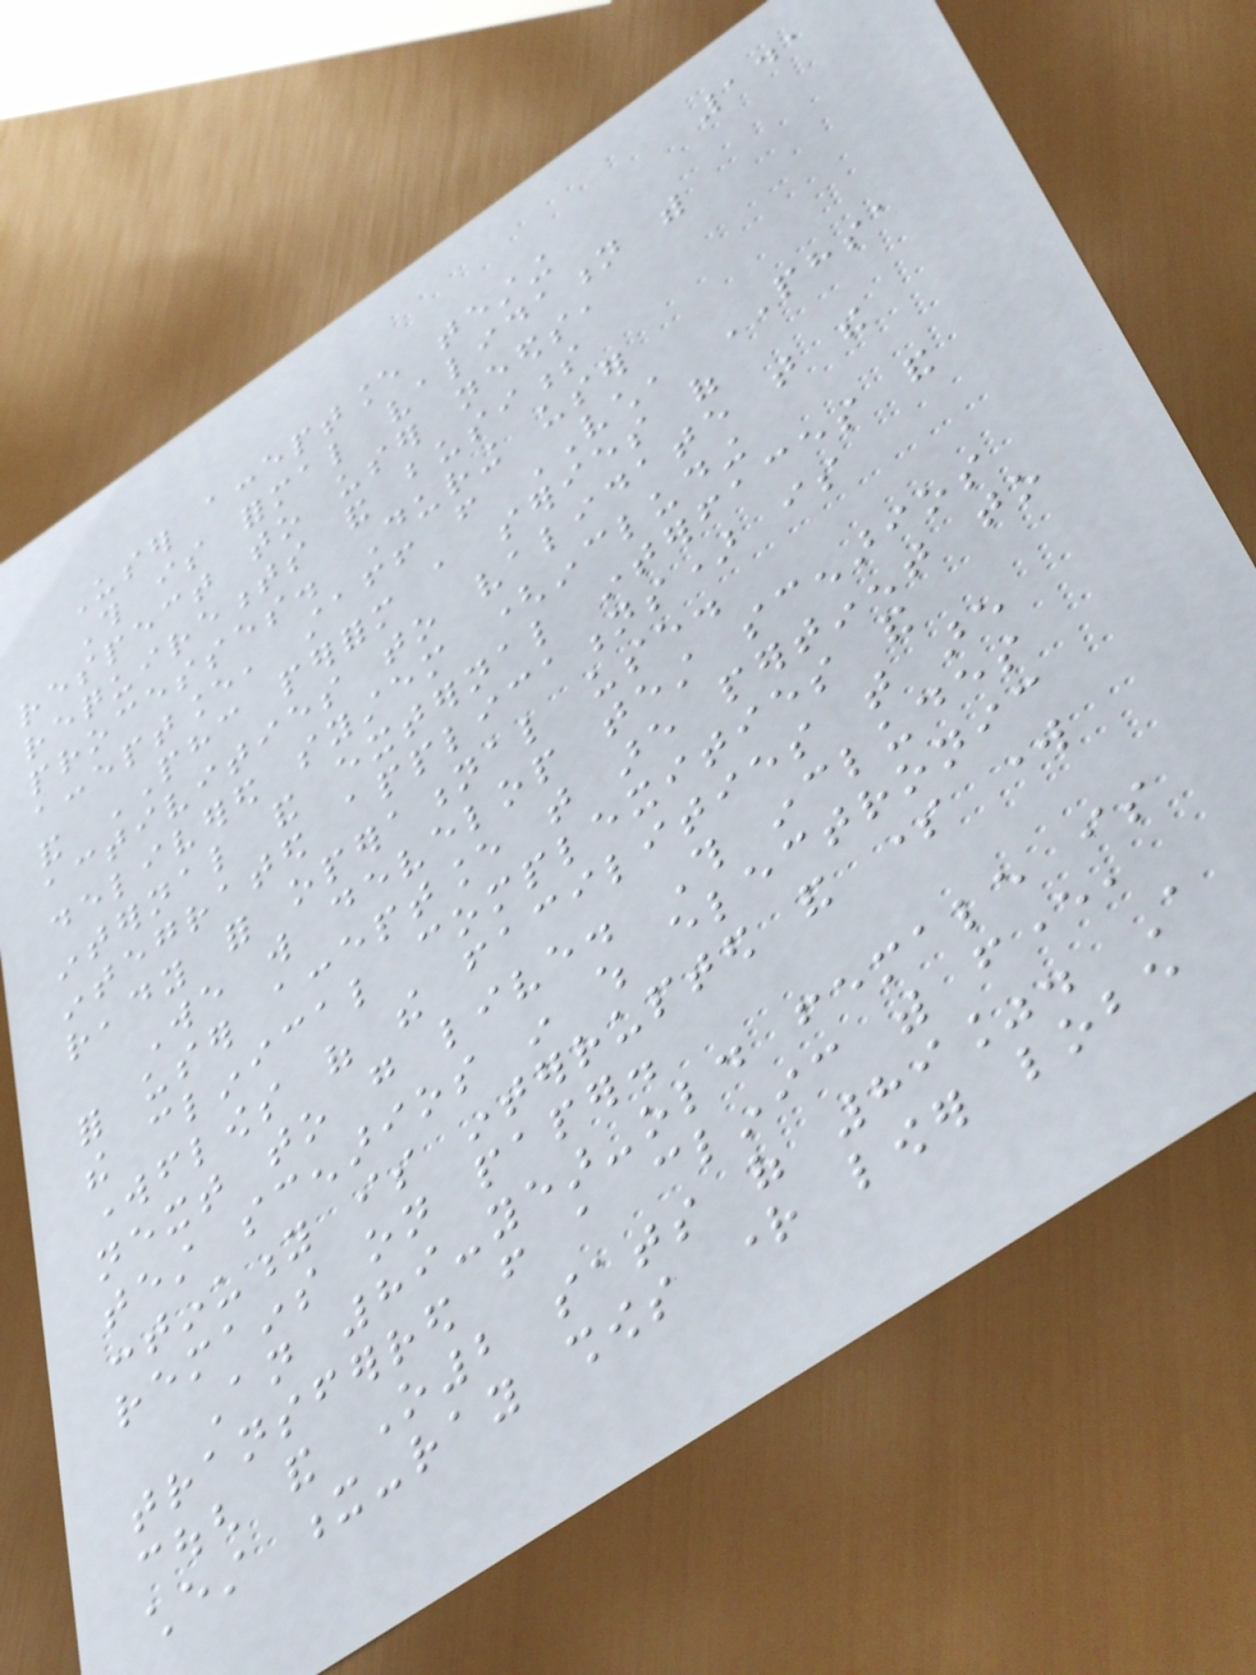141
User acceptance testing
This is formal validation with
respect to user needs,
requirements and business
processes. During user
acceptance, staff from VCH, PHSA
and PHC perform a series of
activities to validate that the
delivered system (including
internal and external interfaces and
integrated applications) is
ready for operational use.
We will develop test scenarios
for user acceptance that are pertinent to
the clinical complexities and
workflows of the facilities that are
next to go live. This includes
test scenarios in which electronic
continuity is interrupted and some work
remains on paper.
An 89-year-old female is
transferred from a clinic with fever,
cough and O2 sats of 89%. A
chest x-ray shows right lower lobe
